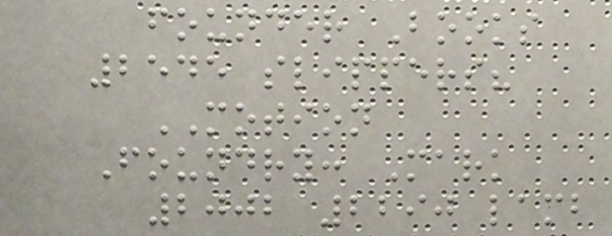founder Books
2545 slippers?
MOTION
Foundry: Mark
2002 2290 lamb
